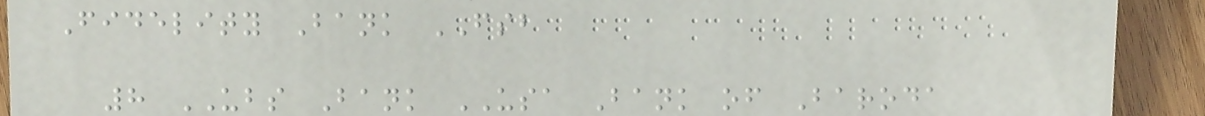Fidelity Bank FSB
8 UBS Bank USA Bank of Baroda
